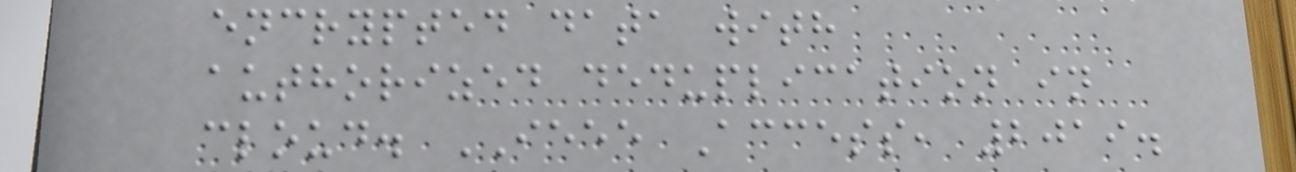encrypted data with
authorized deduplication in
cloud. IEEE Access, 2019.
